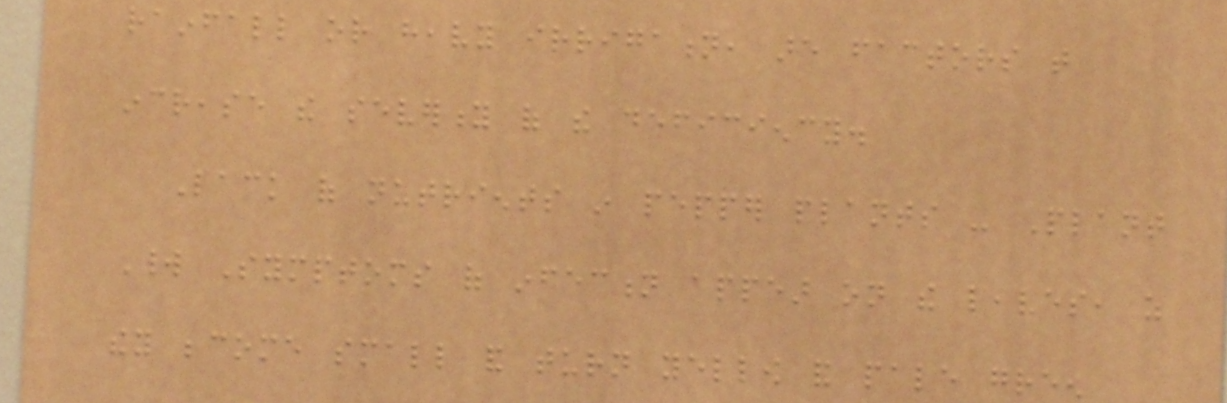rainfall or heavy irrigation, are factors that
increase the severity of the deficiency.
Lack of nutrients in pepper plants - Plant
World Symptoms of infection appear on the leaves, as
they become small and turn yellow and pale green
